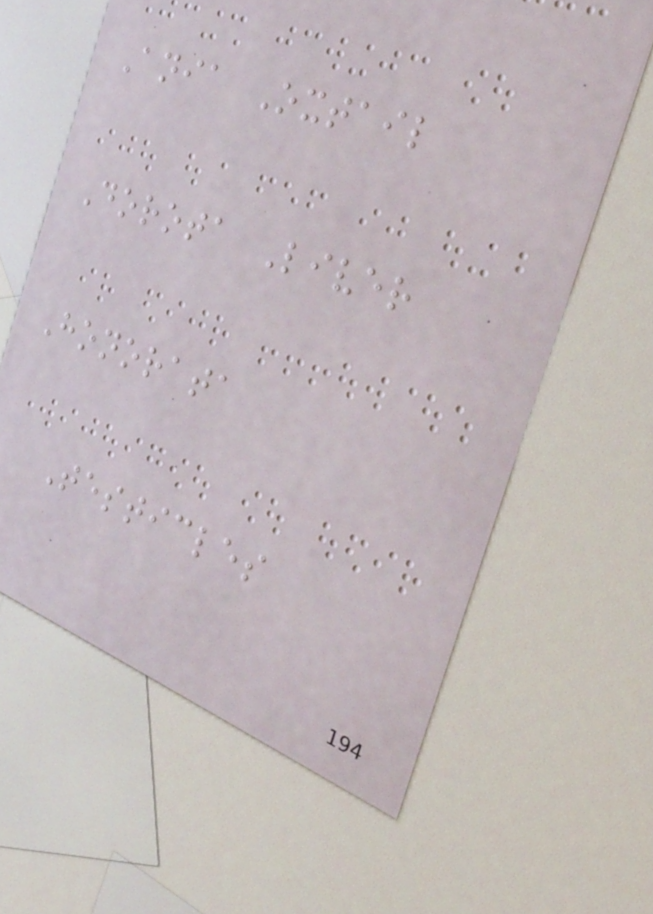Ania Oxtail
Dorota Liver
Honorata
Testicles
